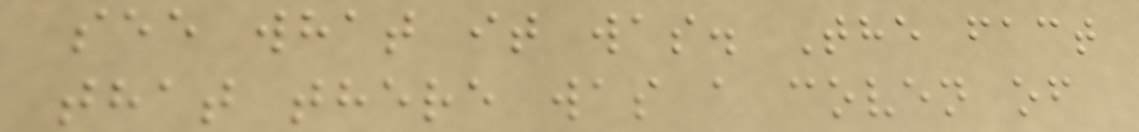see what it was. The fact
that there was a coven of
